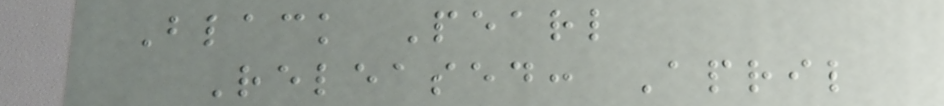Black Pearl
Released: April
